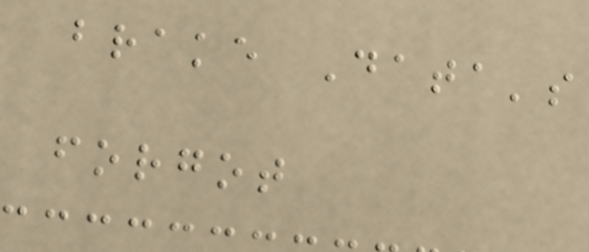brake Data's
forgot
